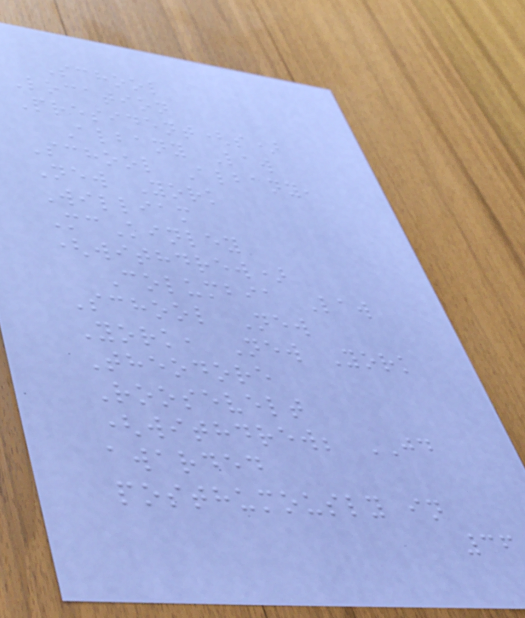School
Location
President(s)
Albany Law
School Albany,
New York
William
McKinley
(withdrew)
Columbia Law
School New
York, New York
Theodore
Roosevelt
(withdrew; JD
awarded
posthumously in
36
